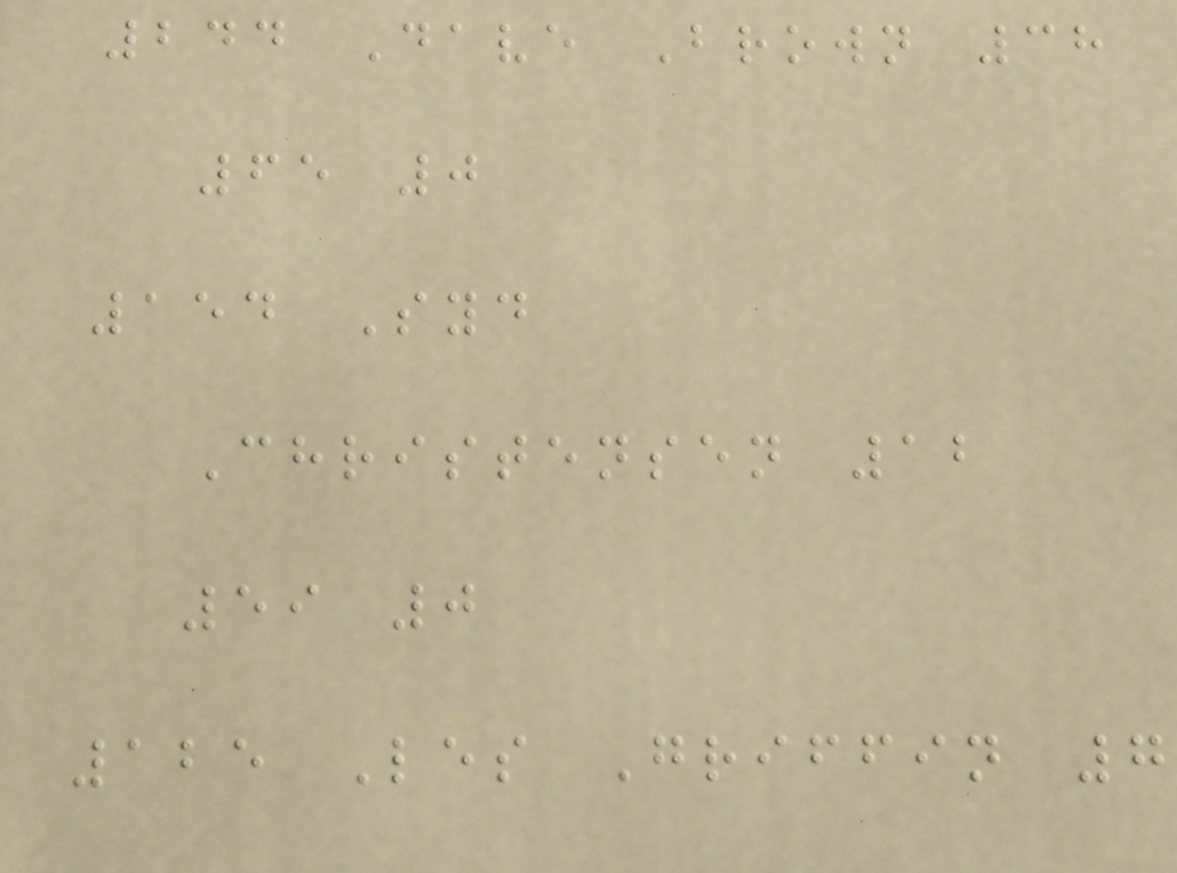244 Dave Brown 38
65 0
154 Syd
Christensen 12
59 0
125 Les Griffin 7
